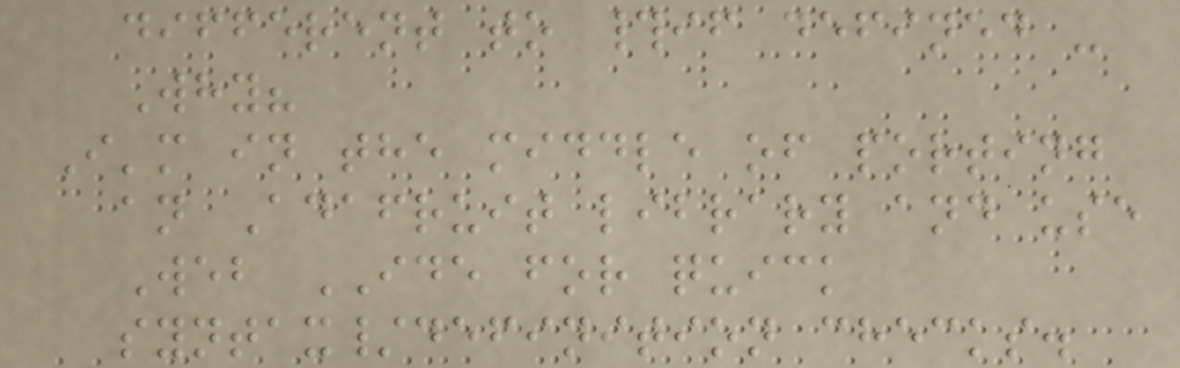different to #if defined -
Why?
I'm in the middle of porting
an Adafruit library and use
Web IDE for quick
syntax/definition checks.
